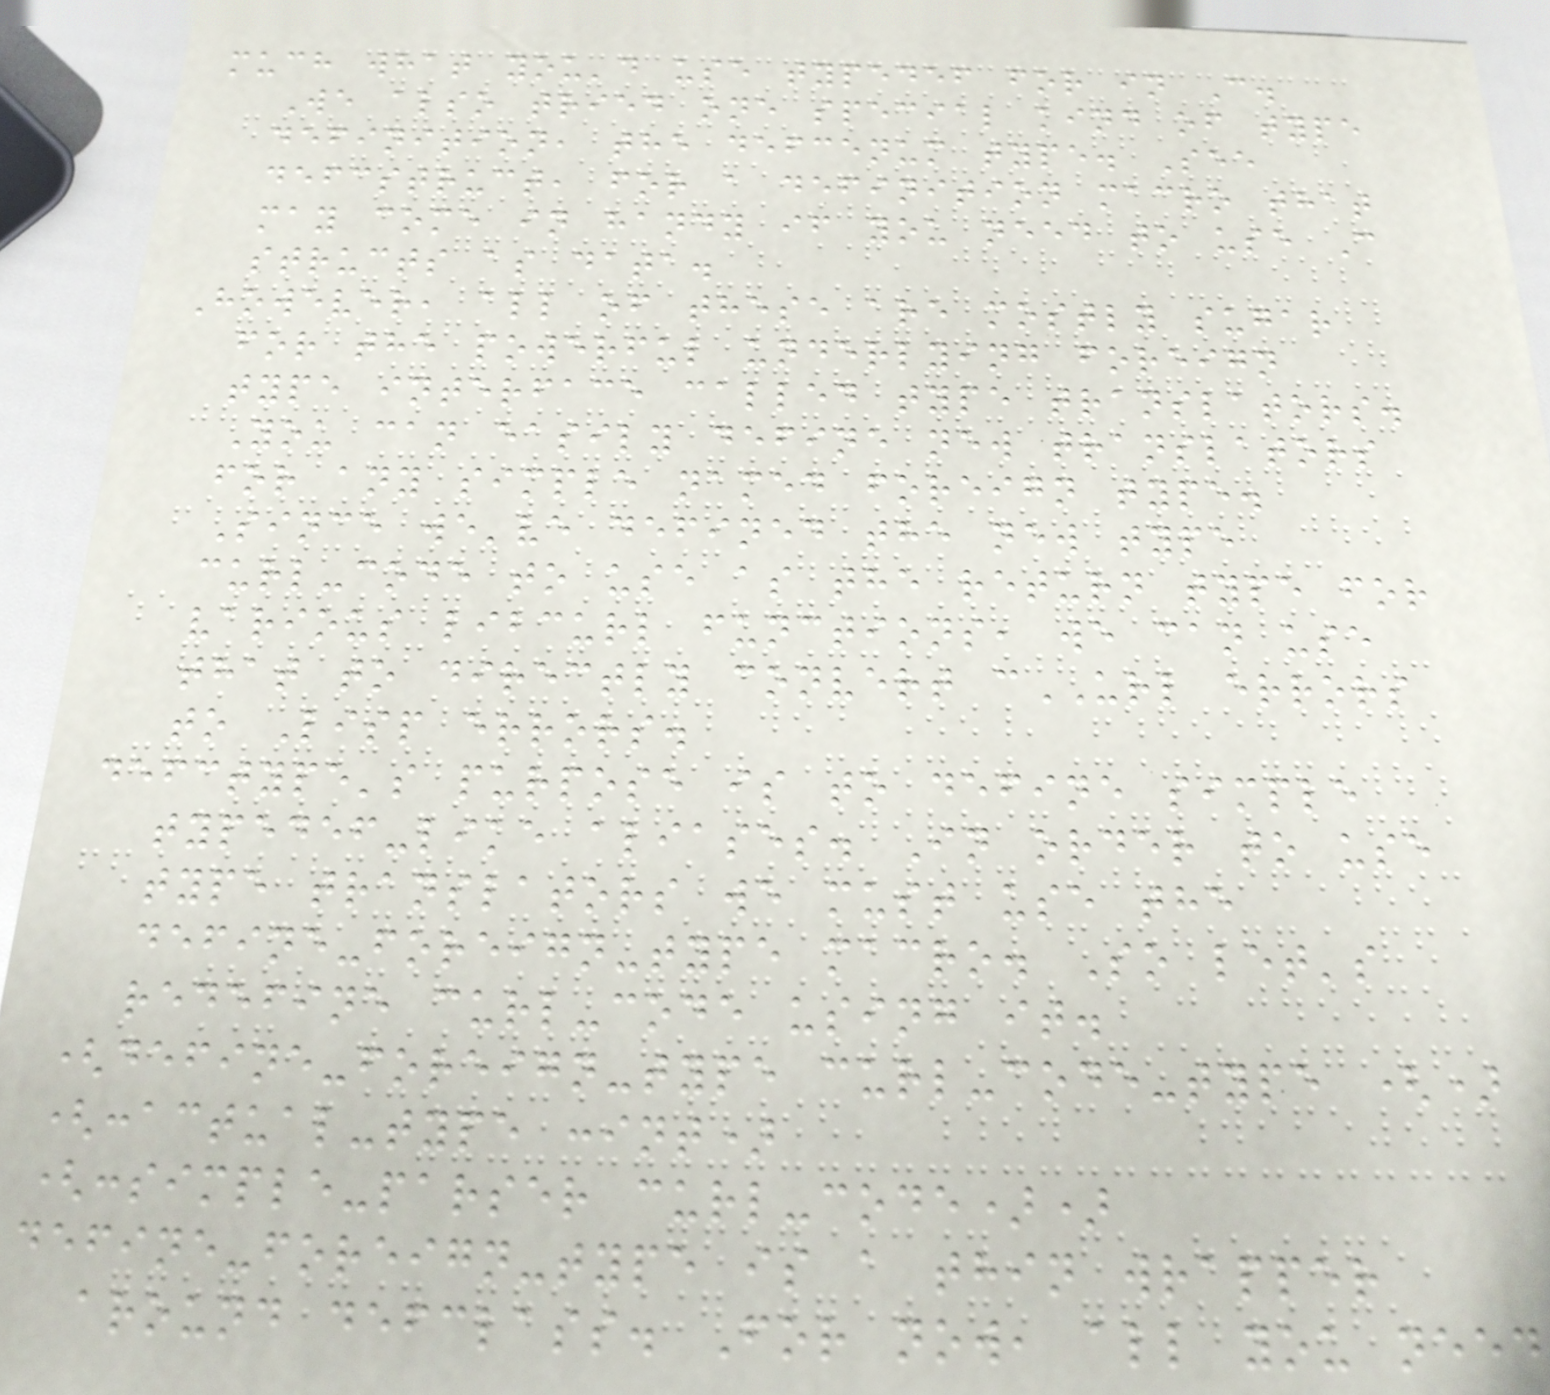much what you'd use typedef for in C.
We also tried one special kind of type
definition, the defcenum type. See
defcstruct, for a definition macro that
may come in handy if you need to use C
structs as data.
However, all of these are mostly sugar
for the powerful underlying foreign
type interface called type translators.
You can easily define new translators
for any simple named foreign type.
Since we've defined the new type
curl-code to use as the return type for
various libcurl functions, we can use
that to directly convert cURL errors
to Lisp errors.
defctype's purpose is to define simple
typedef-like aliases. In order to use
type translators we must use the
define-foreign-type macro. So let's
redefine curl-code using it.
(define-foreign-type curl-code-type ()
(:actual-type :int)
(:simple-parser curl-code))
define-foreign-type is a thin wrapper
around defclass. For now, all you need
